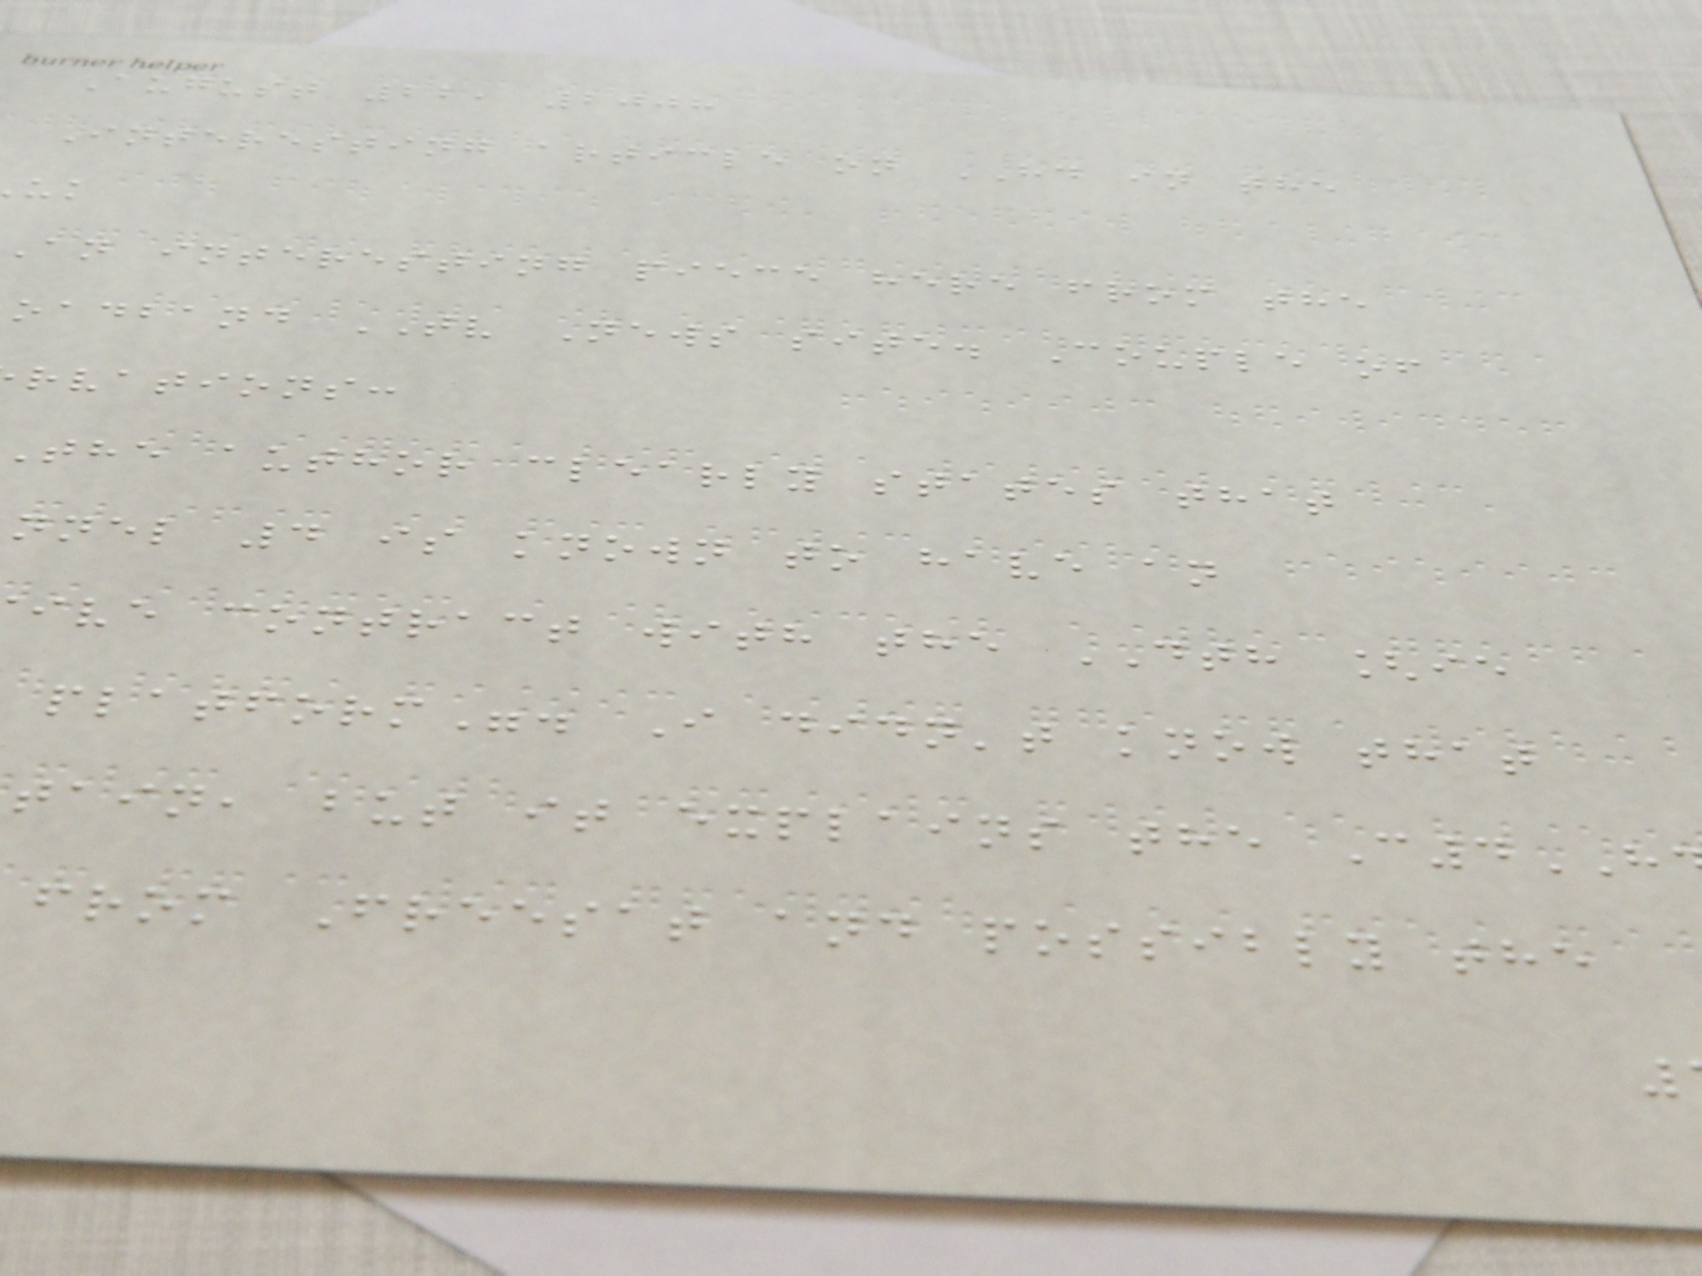August 22, 2008
Interesting article on HD in the
an interesting piece here from the
oadband TV News site. Couple of
rvations:
the author clearly states that
nnel 4 is known to have an
ive contract with the DTH [ie
platform". I didn't know that
tain, but it explains the C4
from Freesat and possibly the
